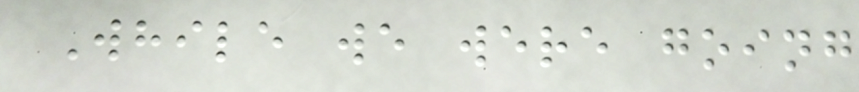While we were going
